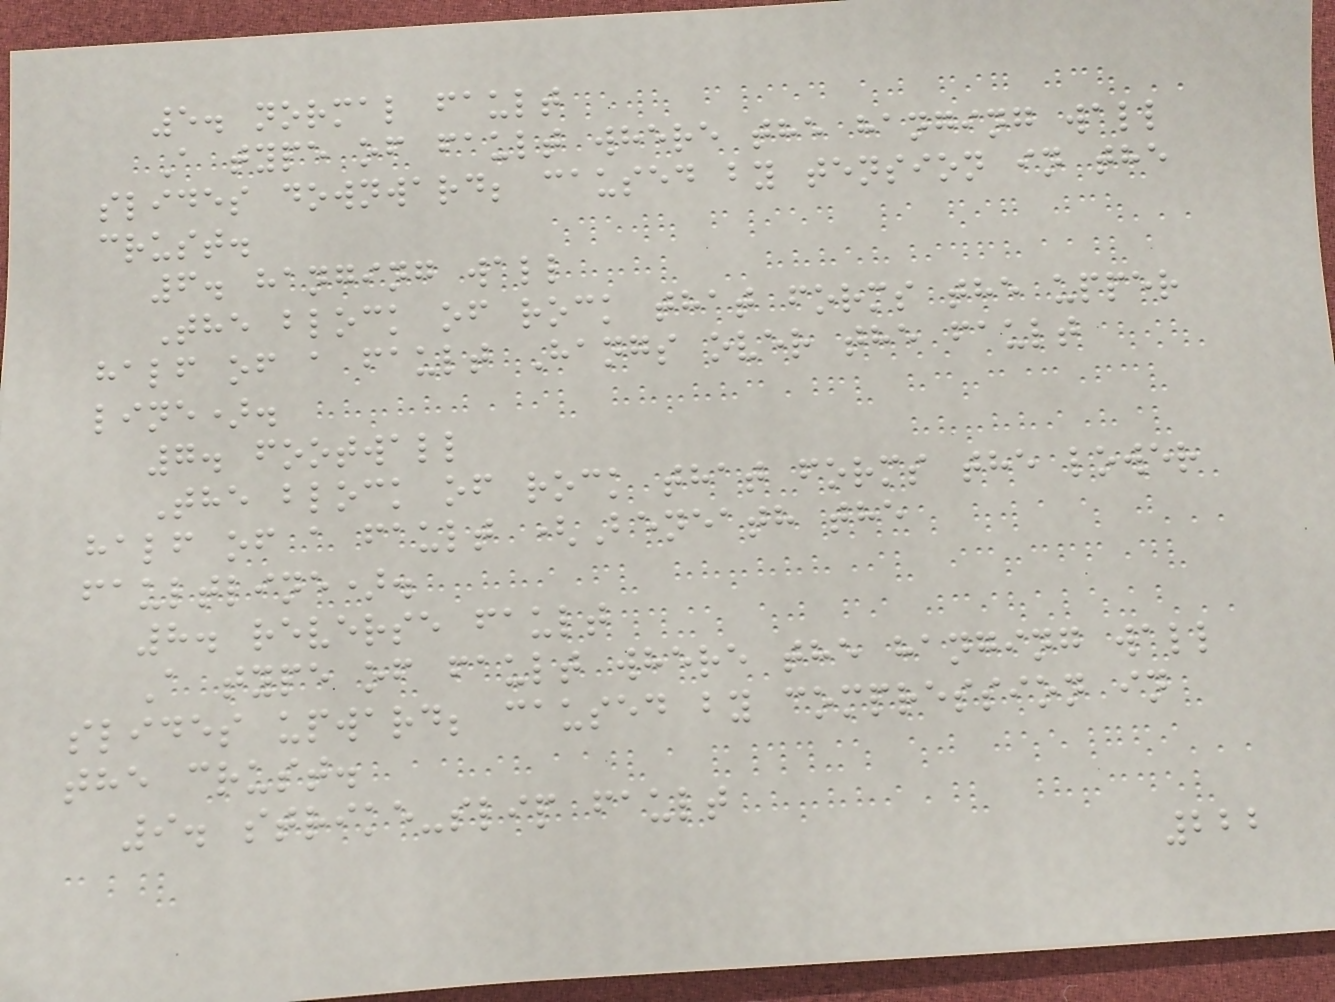5. normal fault
A type of fault where the hanging wall
slides downward; caused by tension in the
crust.
6. hanging wall
The block of rock that forms the upper
half of a fault Hangs over the fault
line).
7. footwall
The block of rock that forms the lower
half of a fault (Beneath the
faultline).
8. reverse fault
A type of fault where the hanging wall
slides upward; caused by compression in
the crust.
9. strike-slip fault
222
